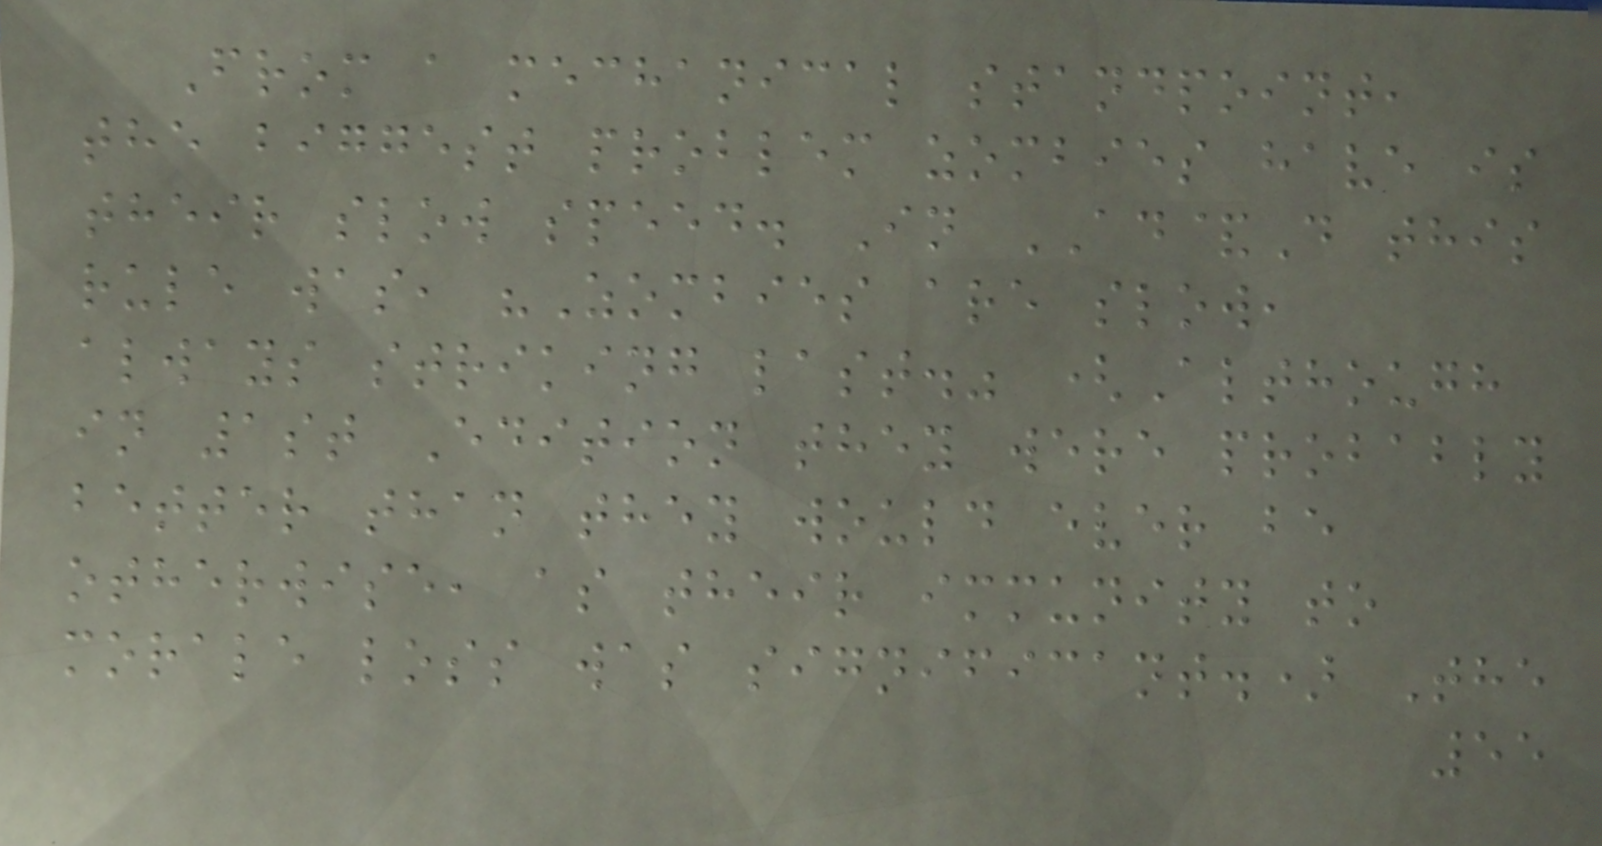From a mechanical standpoint,
the biggest problem zombies have is
their slow speed. In AD&D this
rule was, "Zombies are slow,
always striking last." (Although
in 1st Edition they were probably
better than they would ever be
otherwise, as their immunity to
morale loss was significant.) The
55
